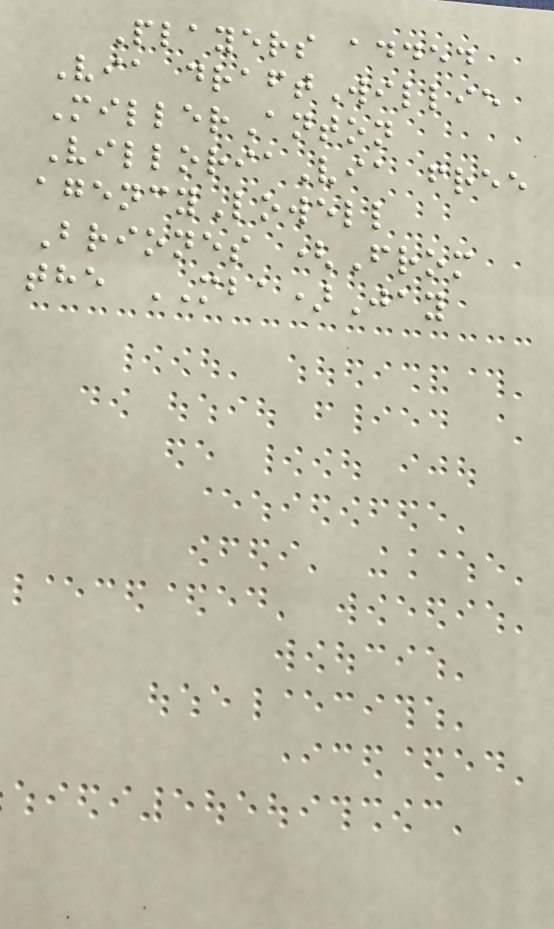Players added
Via draftWillie
MillerAnton
VilloriaVia free
agencyLowell
Briones (From
the MBA)Jay
